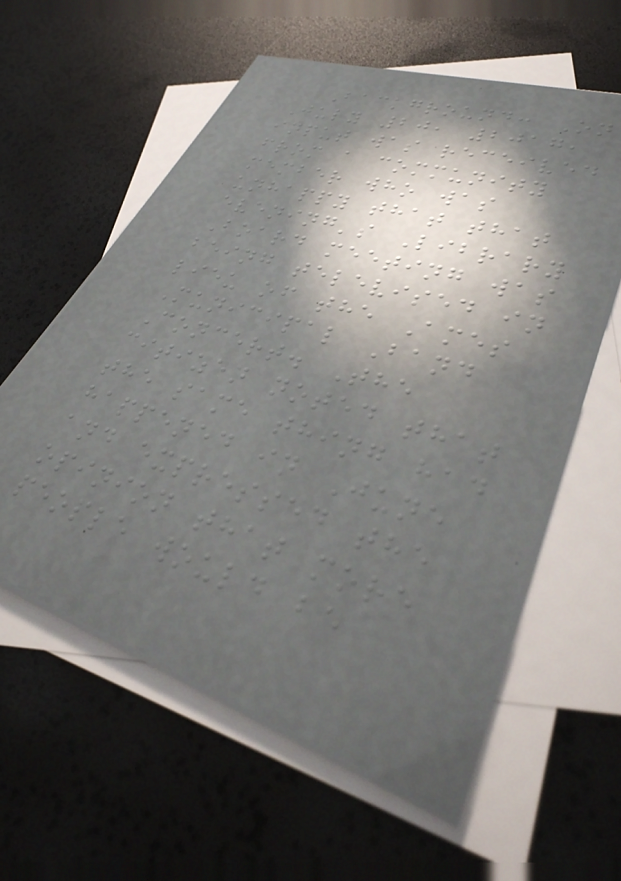Background: On
July 20, 2017,
input was received
from a community
member who was
unhappy that that
evening's Library
Board meeting was
being televised in
lieu of the Ames
Municipal Band
Concert. The
citizen noted that
the same thing had
happened in June
and expressed the
opinion that more
people would be
